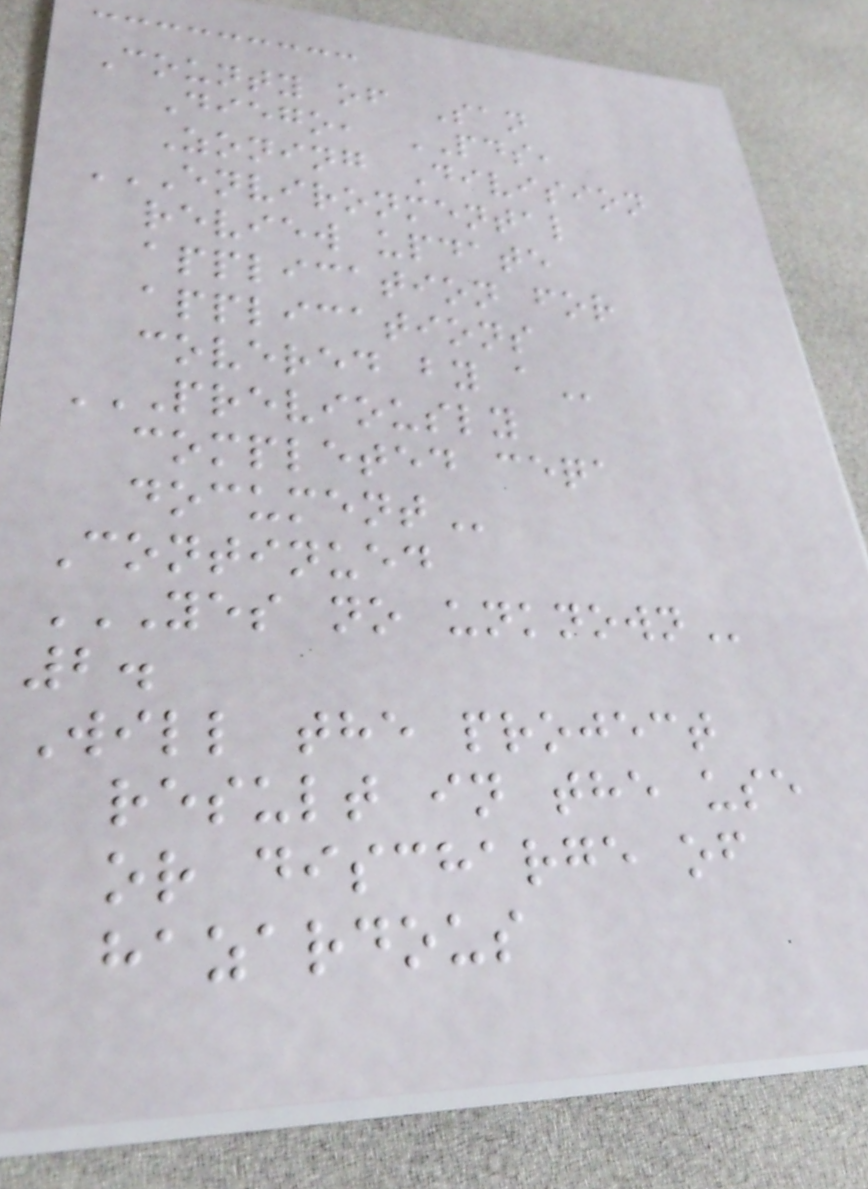County of San
Diego, PDS,
Zoning Division
ENVIRONMENTAL
REVIEW UPDATE
APPLICATION FOR
APPLICATIONS
COVERED BY A
PREVIOUSLY
COMPLETED CEQA
DOCUMENT
Continued
YES NO UNKNOWN
2.
Will the project
result in the use
or discharge of
hazardous
